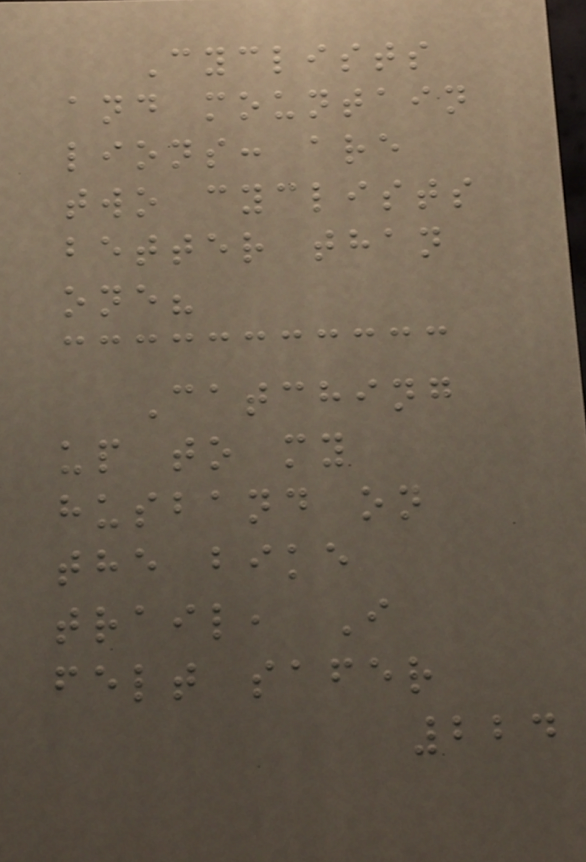Cyclists
and mountain
lions: are
two cyclists
better than
one?
Catching
up to my
husband on
the bike
trail, I
felt safer
224
